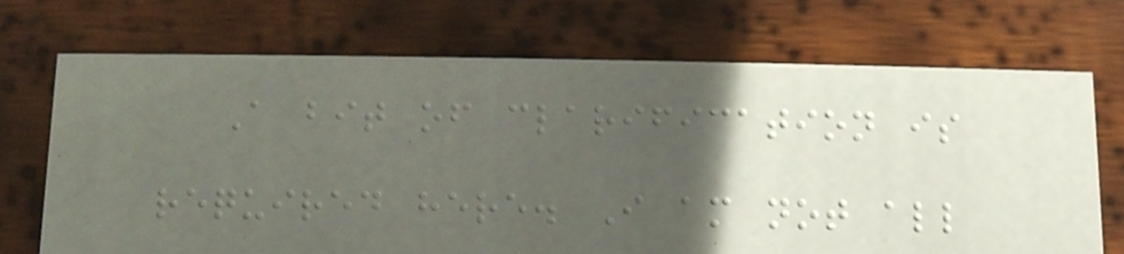A bit of clarification is
required here. I am not all
